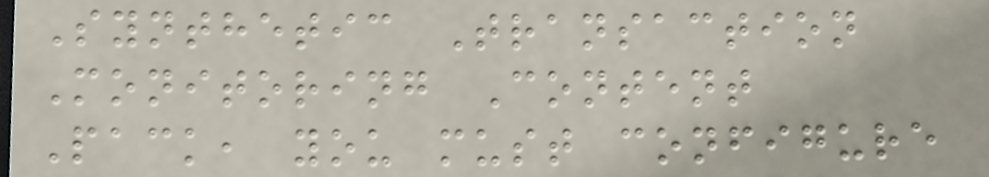Synthetic Transaction
Monitoring Content
Pack, you must configure
